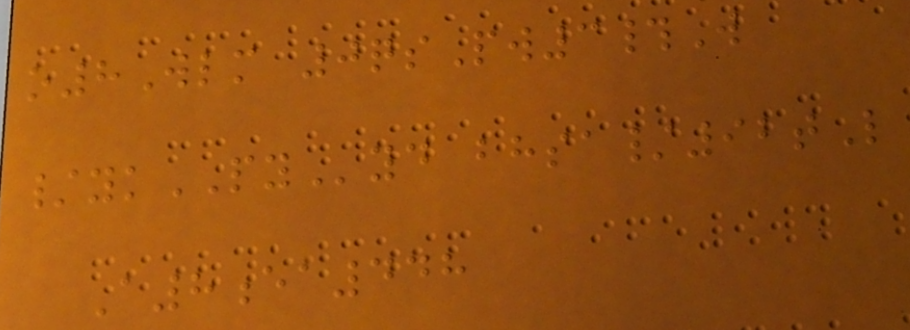o8Wlm 0qsPw3#W
/ykPYyd bhsa/92tL
A8ea448
